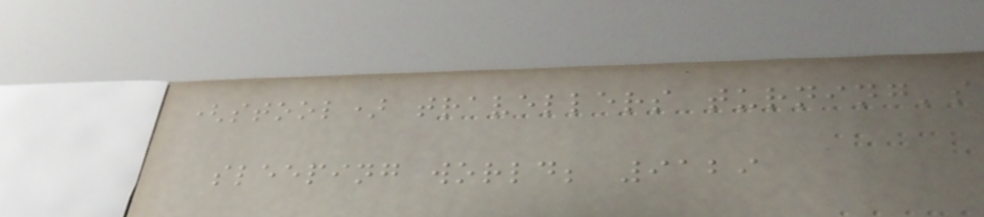(stool) travellers turning's
sleeping world; 9129
